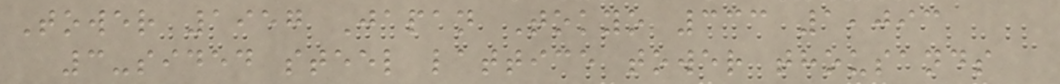Tower 1957 Japan Tokyo 333 1,093
3-sided steel lattice tower thousands
